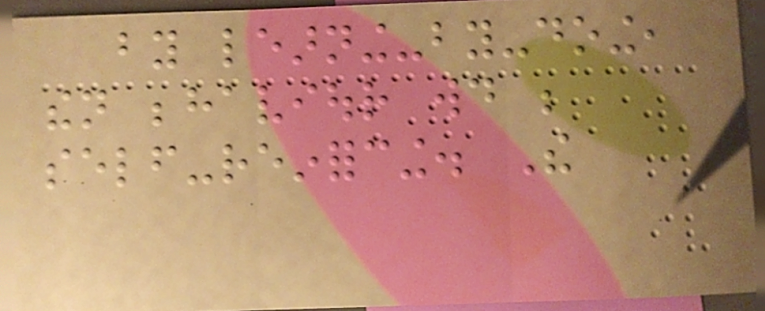by learning-by-doing,
then behaviour would be
self-reinforcing. The
